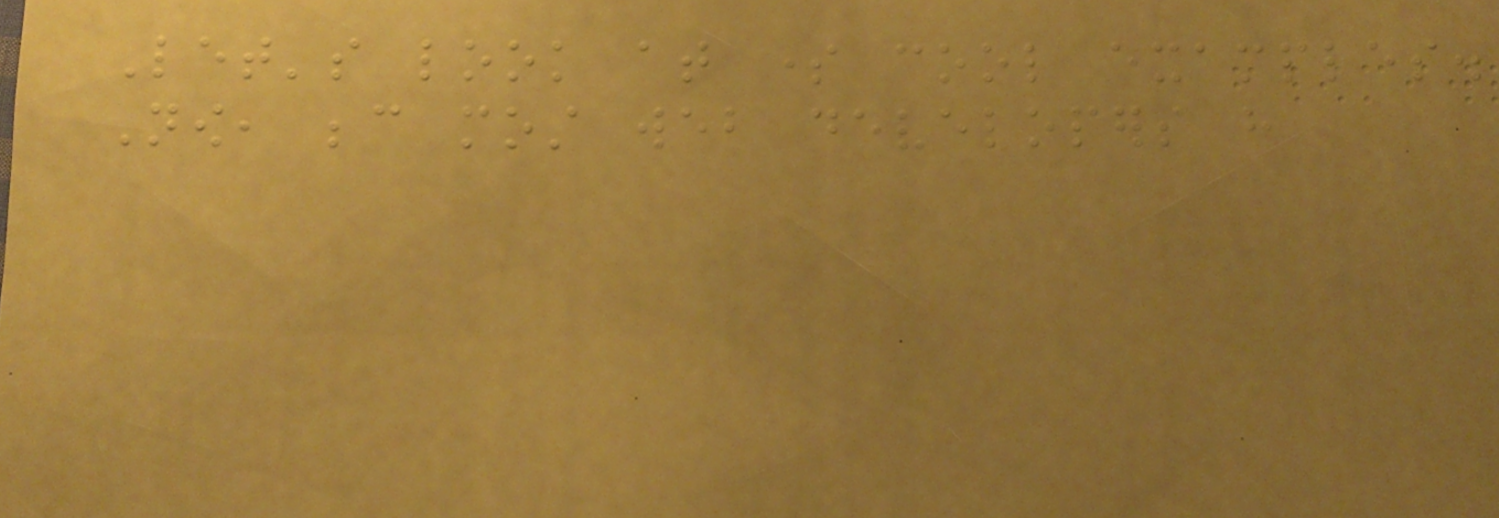Let's look at some cool examples.
Now, because most web developers have
